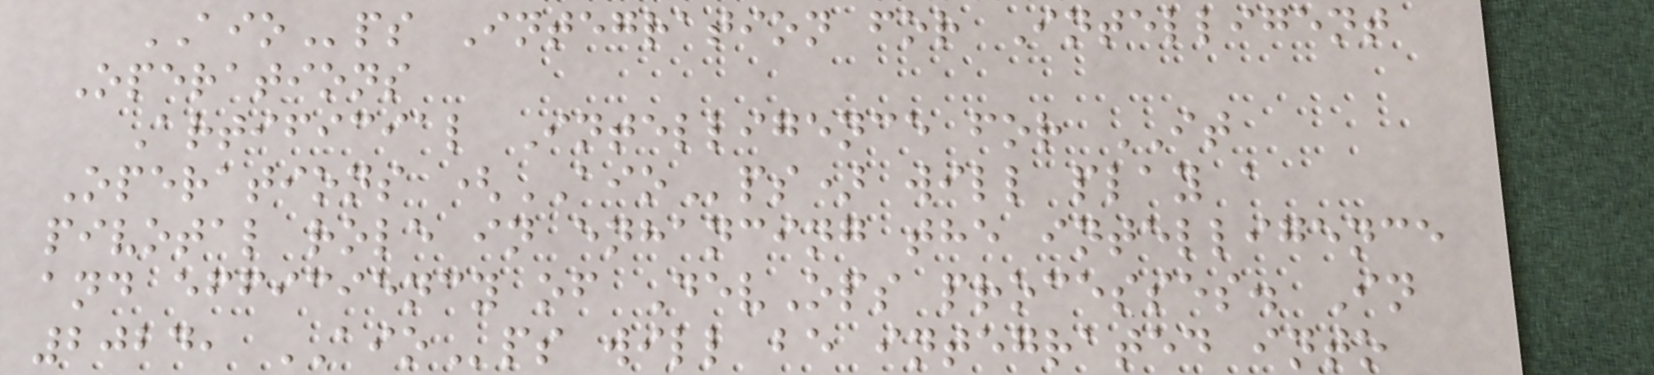AIOps Integration for Intelligent
Operations
Artificial Intelligence for IT
Operations (AIOps) will play a
pivotal role in enhancing the intelligence
and efficiency of DevOps processes. In
2024, AIOps will be integrated into
